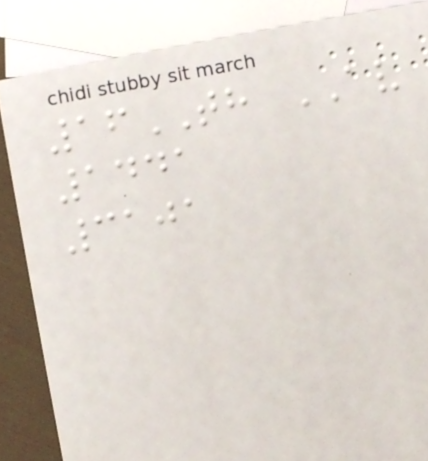16TH AV
1441
3101
